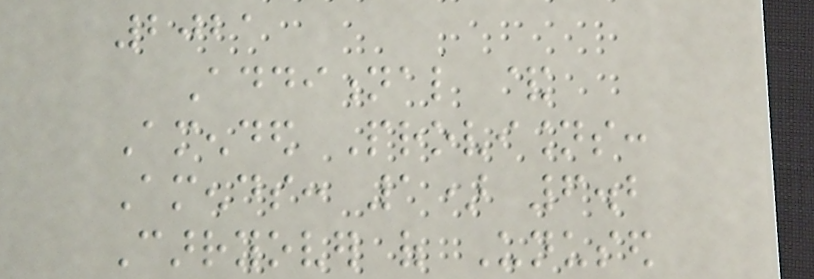2021
Additional &
Amended Provisions:
Amends: 1) 6.2
Carryover of Unused
